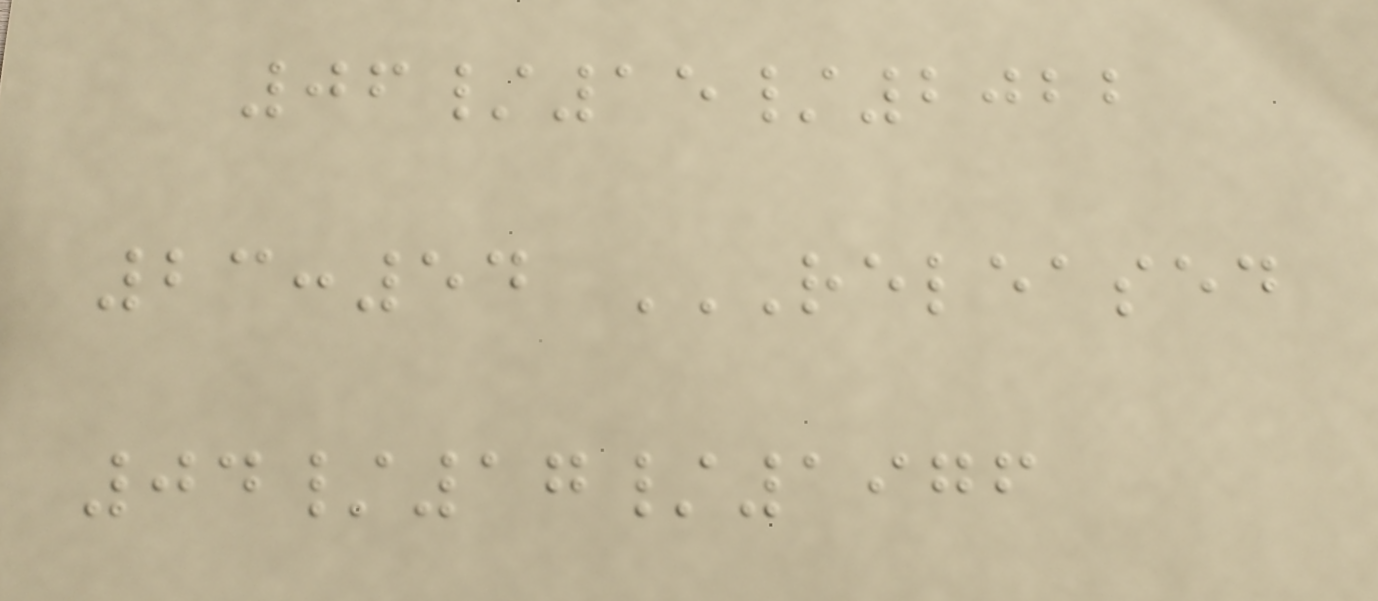06/15/2022
23:54 RELEASED
04/17/1976
